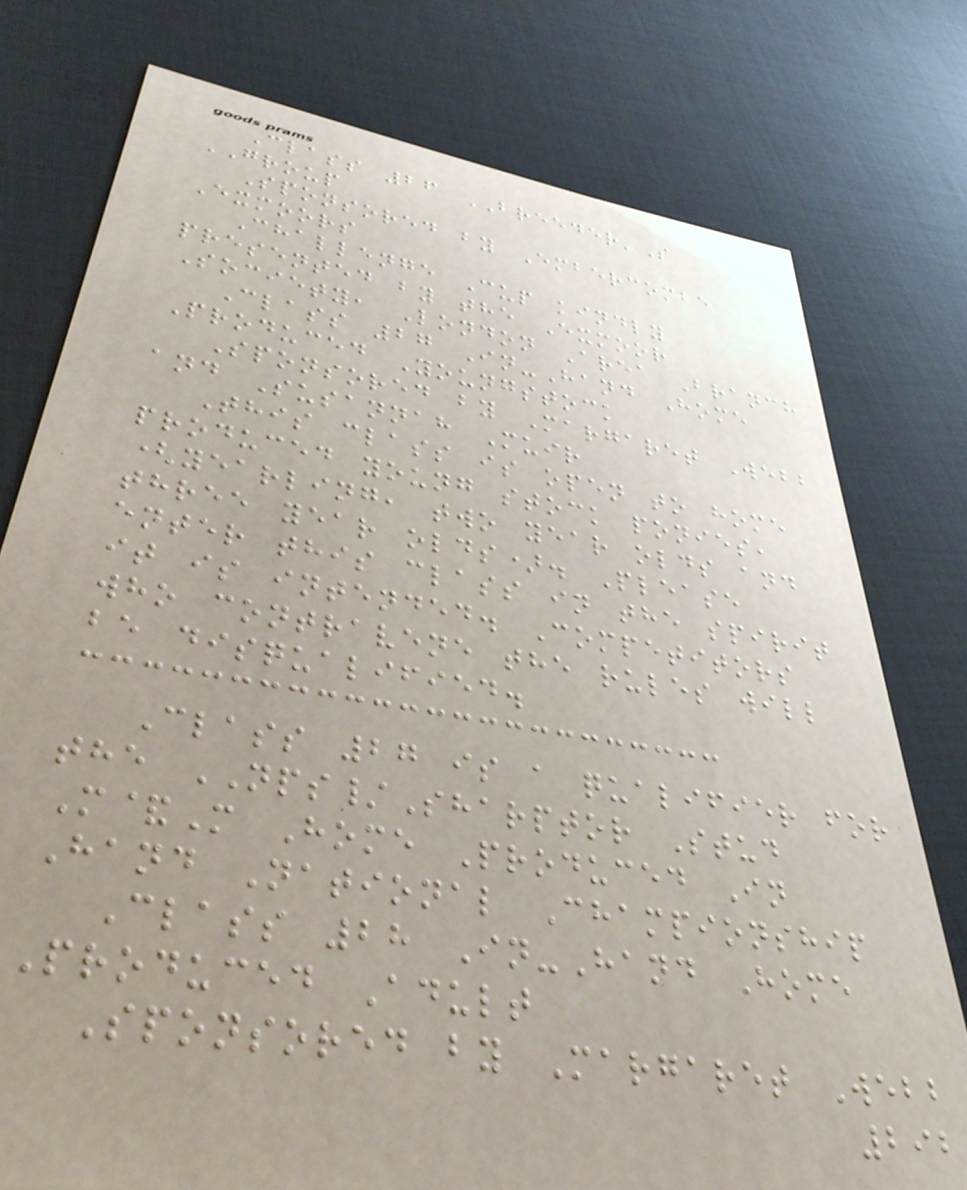Class 26 BREEDER'S
GROUP
Sponsored by Embercombe
Exmoors
Challenge Cup kindly
presented by the Exmoor
Society, London Area Branch
Class 27 In-Hand Home
Produced Youngstock
Sponsored by Margaret Webb
and Susannah Muir
This class is open to home
produced young stock ponies,
(yearling, two year olds and
three year olds). Please
enter this class in the spirit
it is intended. Competitors
who contravene the rules will
be disqualified.
Class 27 is a qualifier for
the NPS/Sharptor Stud
M&M Home Produced In
Hand National Championship
Class 28 In-Hand Home
Produced Adult
Sponsored by Margaret Webb
292
